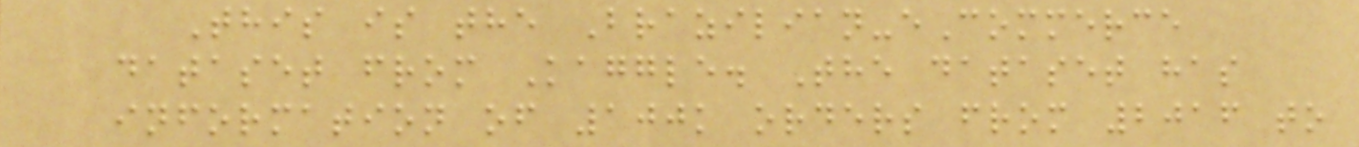This is the Brazilian-eCommerce
dataset from Kaggle. The dataset has
information of 100k orders from 2016 to
